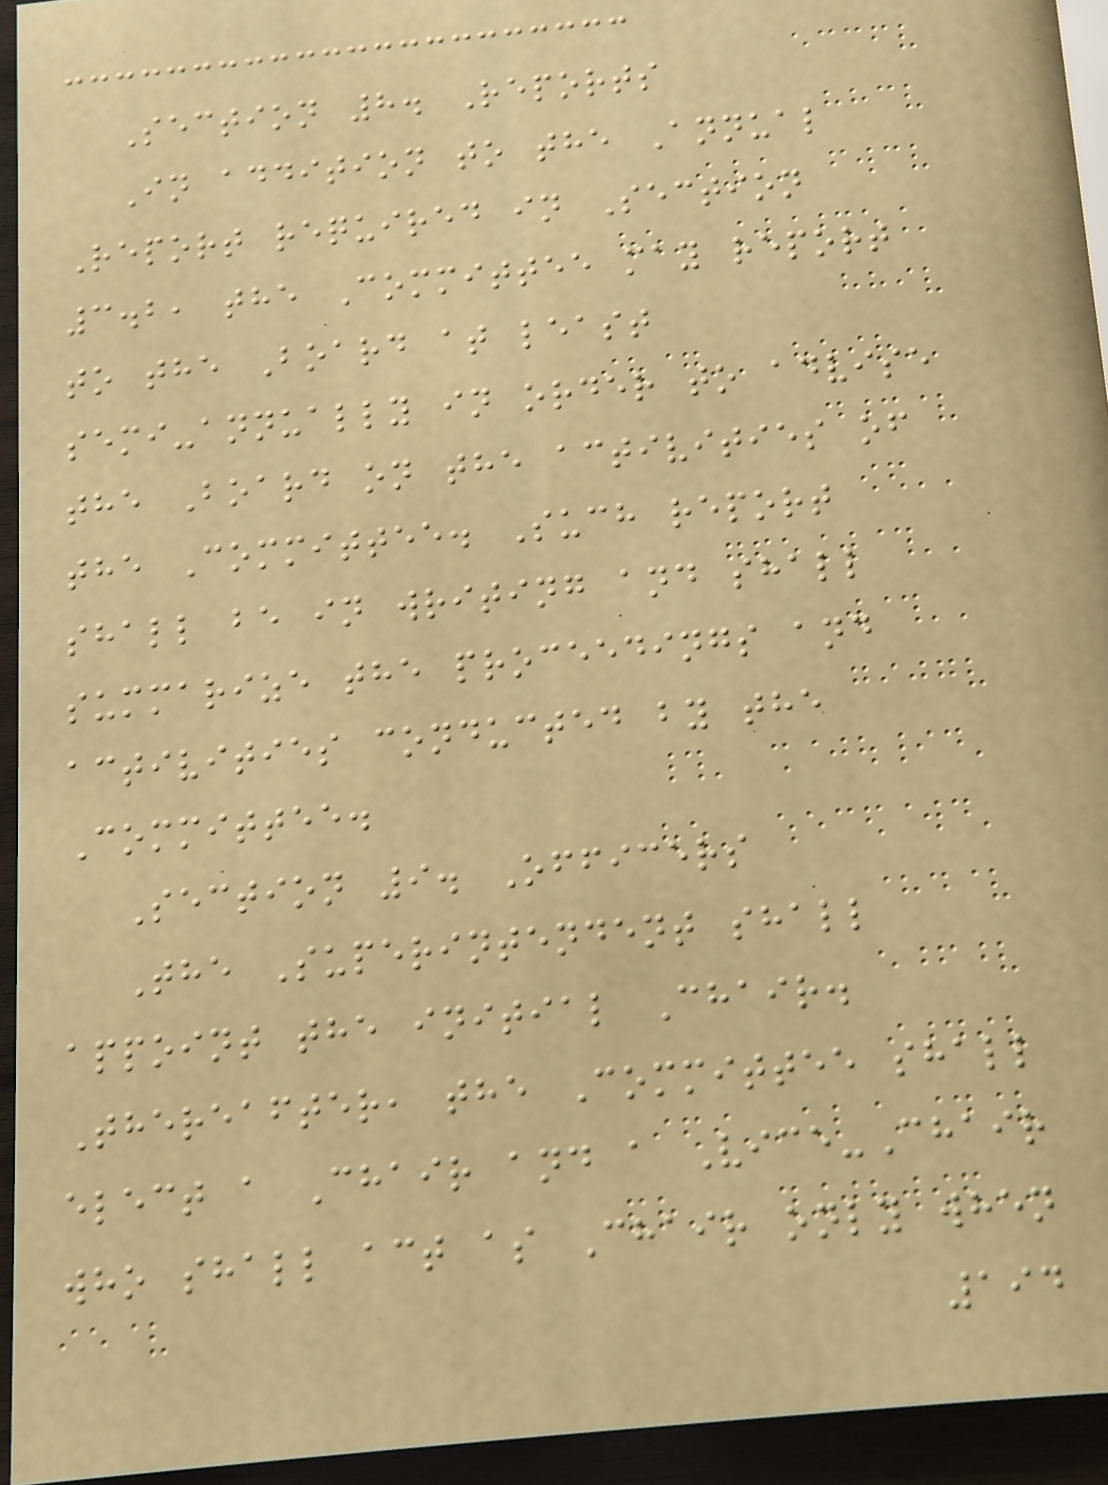Section 8. Reports
In addition to the Annual
Report required in Section
3.2, the Committee may report
to the Board at least
semi-annually in order to advise
the Board on the activities of
the Committee. Such report
shall be in writing and shall
summarize the proceedings and
activities conducted by the
Committee.
Section 9. Officers
The Superintendent shall
appoint the initial Chair.
Thereafter, the Committee shall
elect a Chair and a Vice-Chair
who shall act as Chair only when
194
